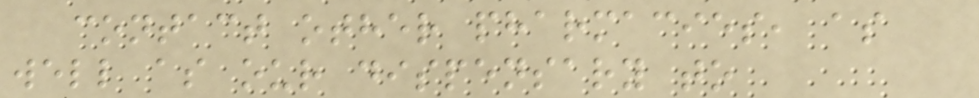contact other pharmacies, as
well as our dispensary to
